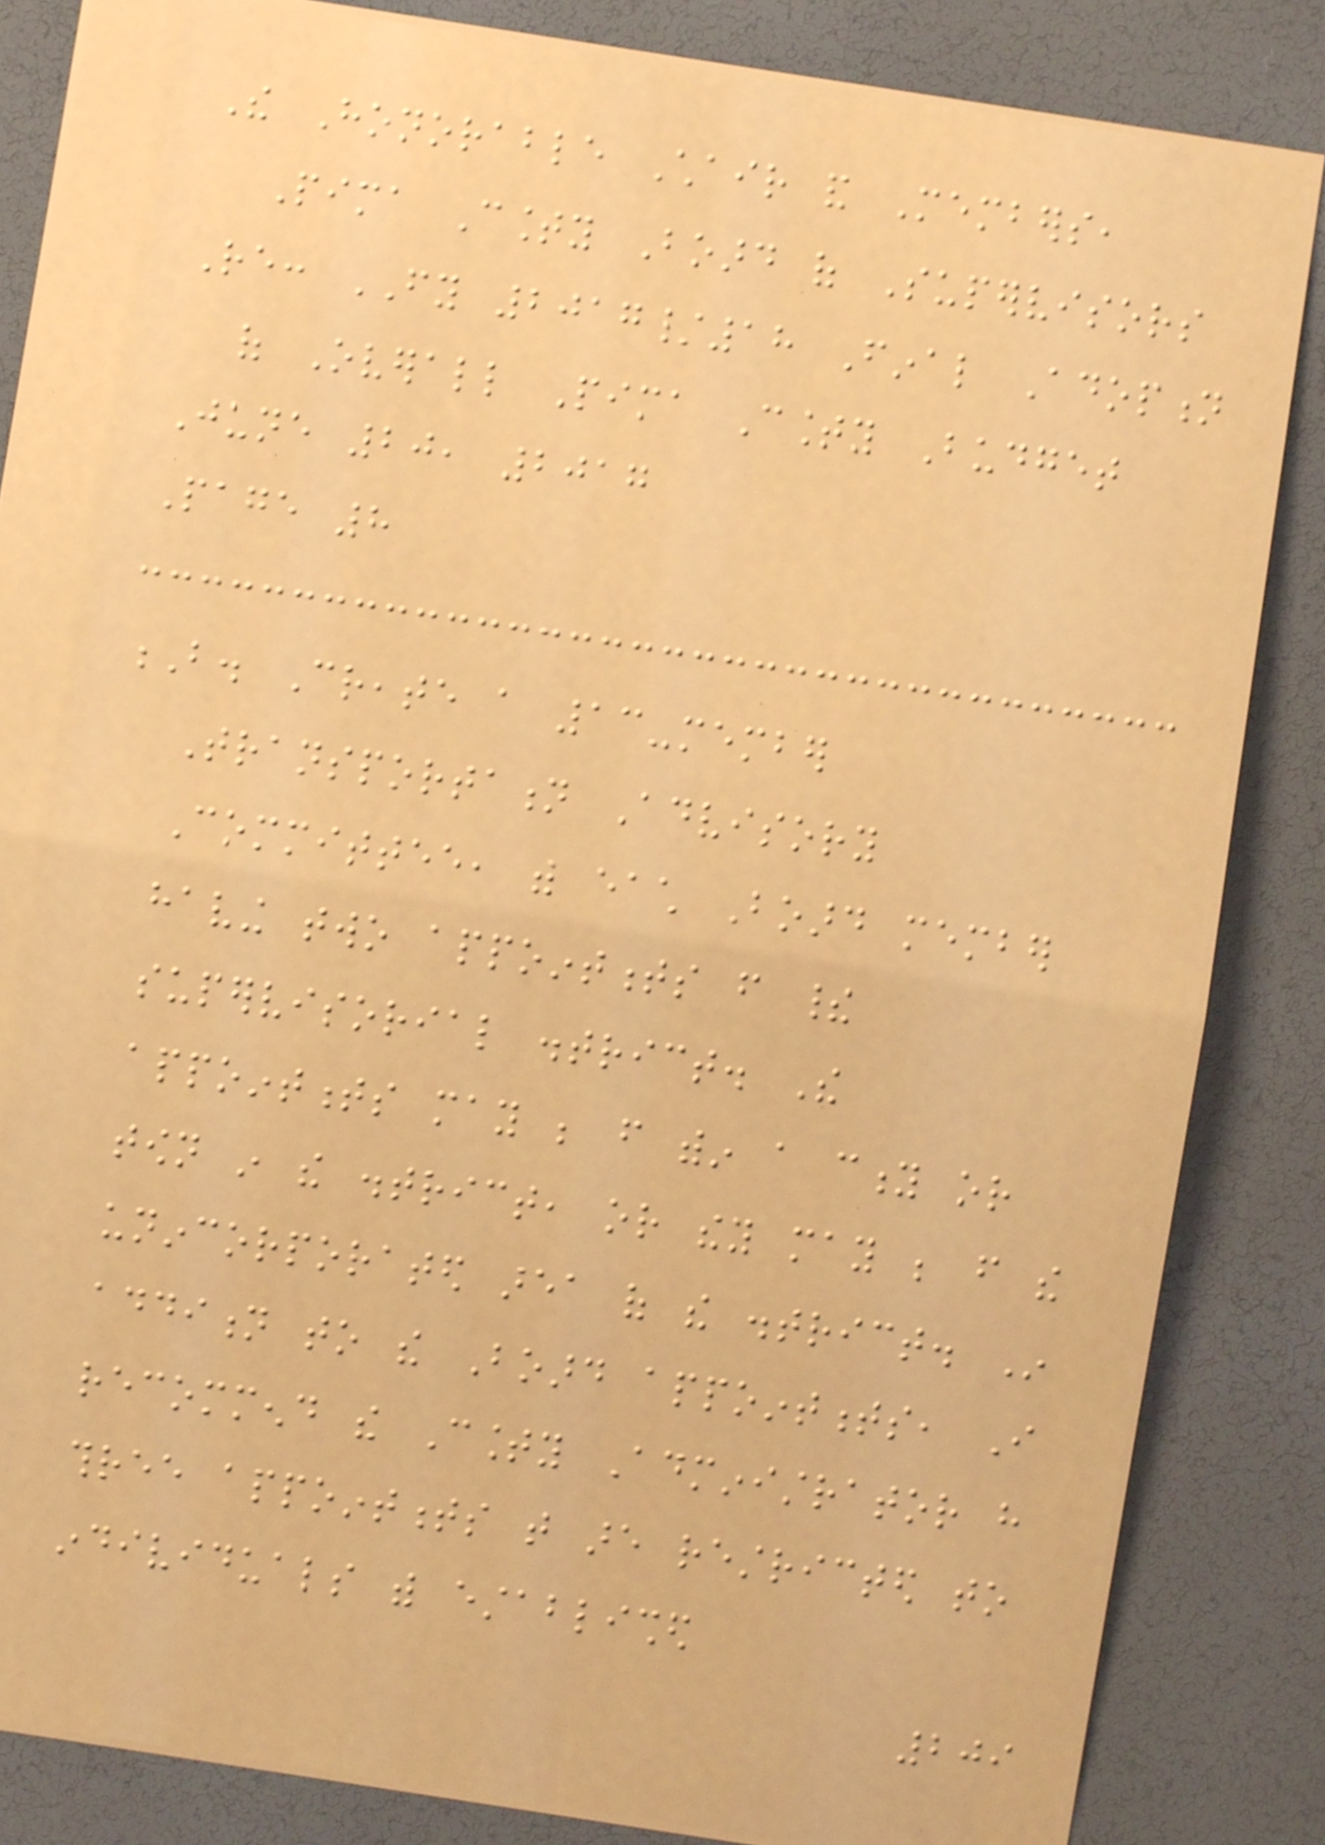The Honorable Chair and Members,
Pima County Board of Supervisors
Re: FY 2017/18 Final Adoption
of Overall Pima County Budget
June 20, 2017
Page 8
B. Create a 13-member
Transportation Advisory
Committee, with each Board member
having two appointments from their
supervisorial district. The
appointments may be from within a city or
town in the district, or they may be from the
unincorporated area of the district. In
addition to the Board appointments, I
recommend the County Administrator have
three appointments that are restricted to
individuals with established
209
